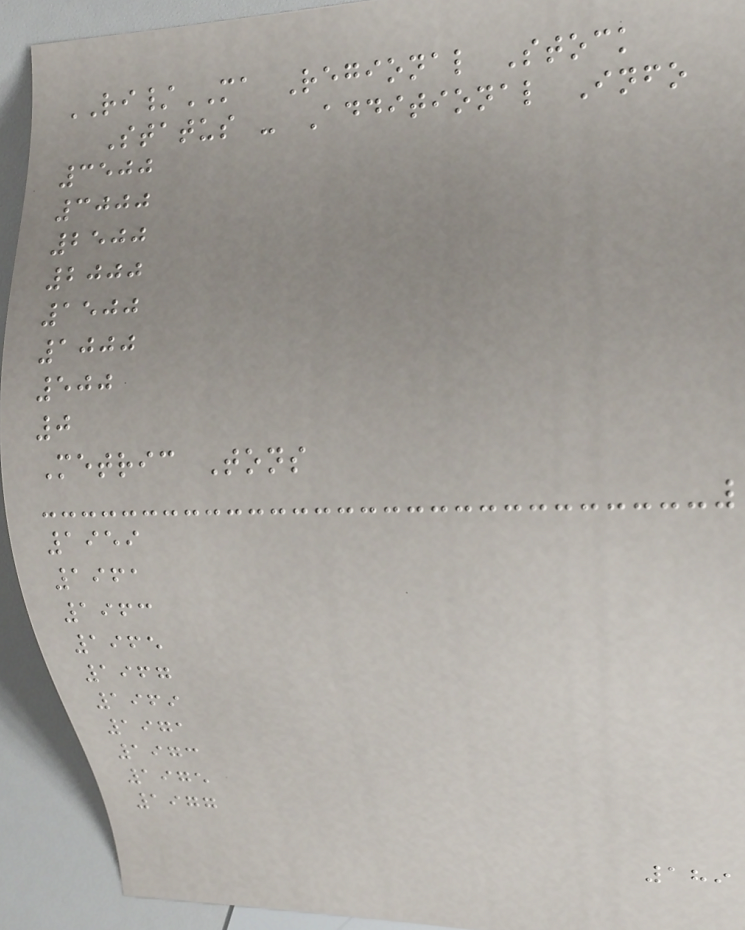RI/MA Regional Stock
Status - Additional Info
3500
3000
2500
2000
1500
1000
500
0
Metric Tons
1959
1961
1963
1965
1967
1969
1971
1973
1975
1977
189
